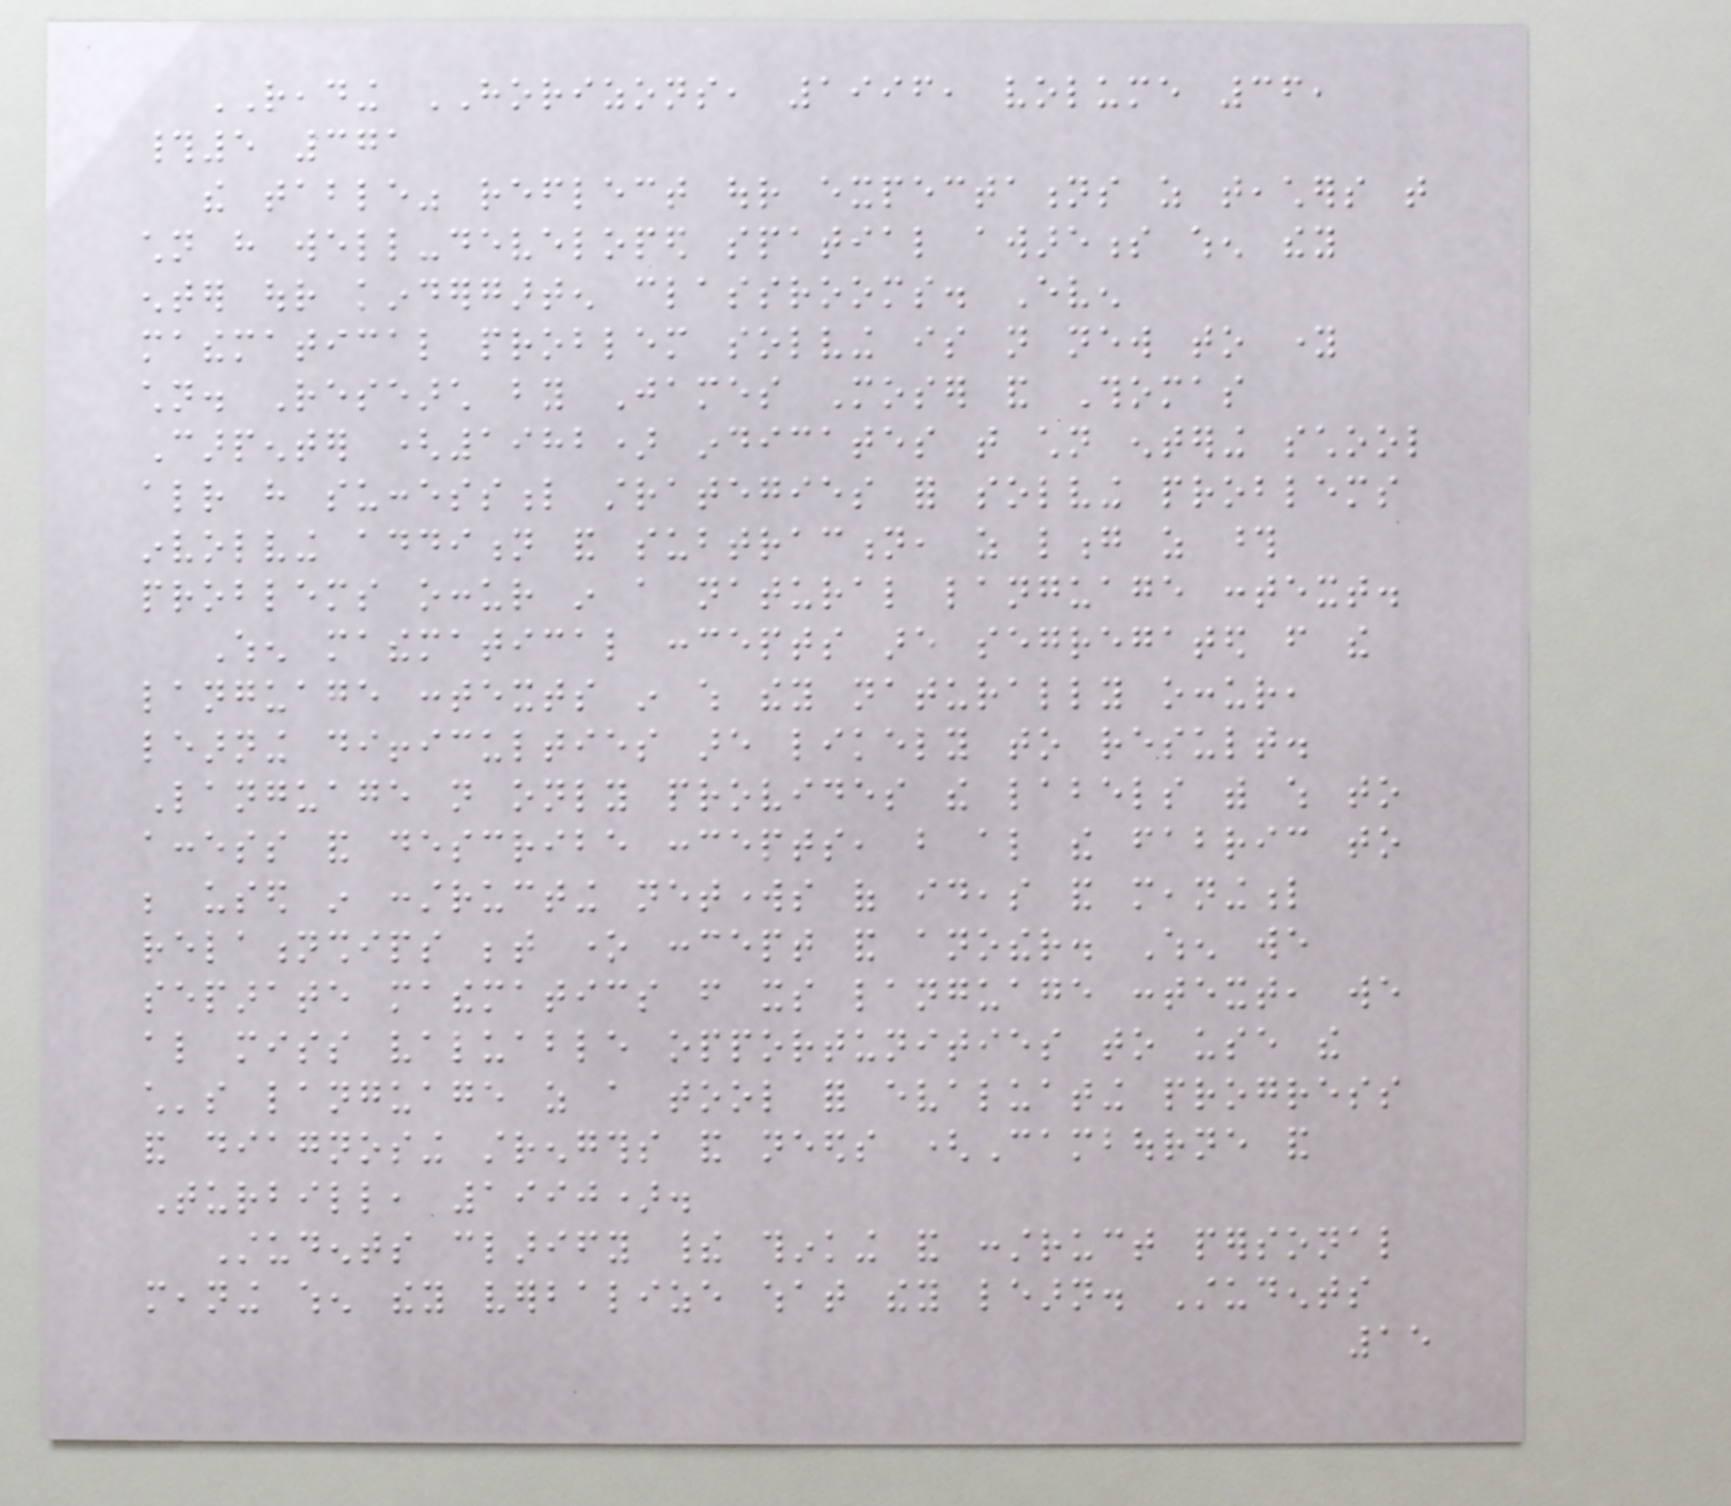READING HORIZONS, 1996, volume 36,
#5 371
the table" reflect our expectations as teachers that
children have well-developed spatial awareness when they
enter our kindergarten classrooms. Even
mathematical problem solving is not new to young
children. Research by James Moser and Thomas
Carpenter (1982) indicates that children entering school
already have successful strategies for solving problems
involving addition and subtraction, as long as those
problems occur in a natural language context.
When mathematical concepts are segregated from the
language contexts in which they naturally occur,
learning difficulties are likely to result.
Language not only provides the labels with which to
access and describe concepts, but also the fabric to
be used in constructing networks of ideas and meaningful
relationships between one concept and another. When we
separate mathematics from its language context, we
also miss valuable opportunities to use the
child's language as a tool for evaluating progress
and diagnosing strengths and needs (Cambourne and
Turbill, 1990).
Students clarify their thinking and construct personal
meaning when they verbalize what they learn. Students
15
